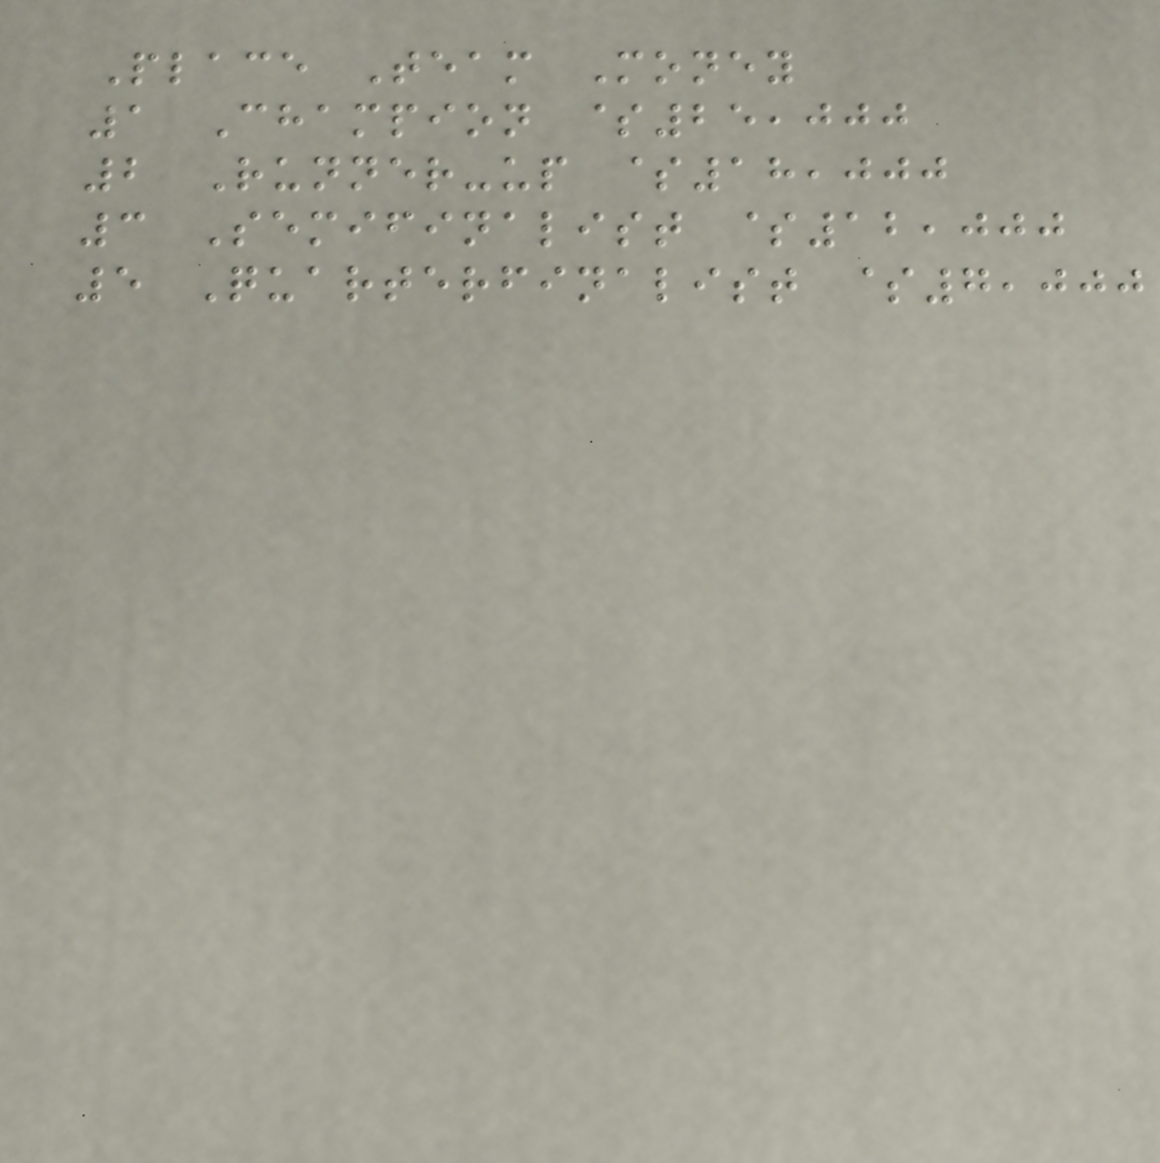Place Team Money
1 Champion $25,000
2 Runner-up $18,000
3 Semifinalist $12,000
5 Quarterfinalist $7,000
